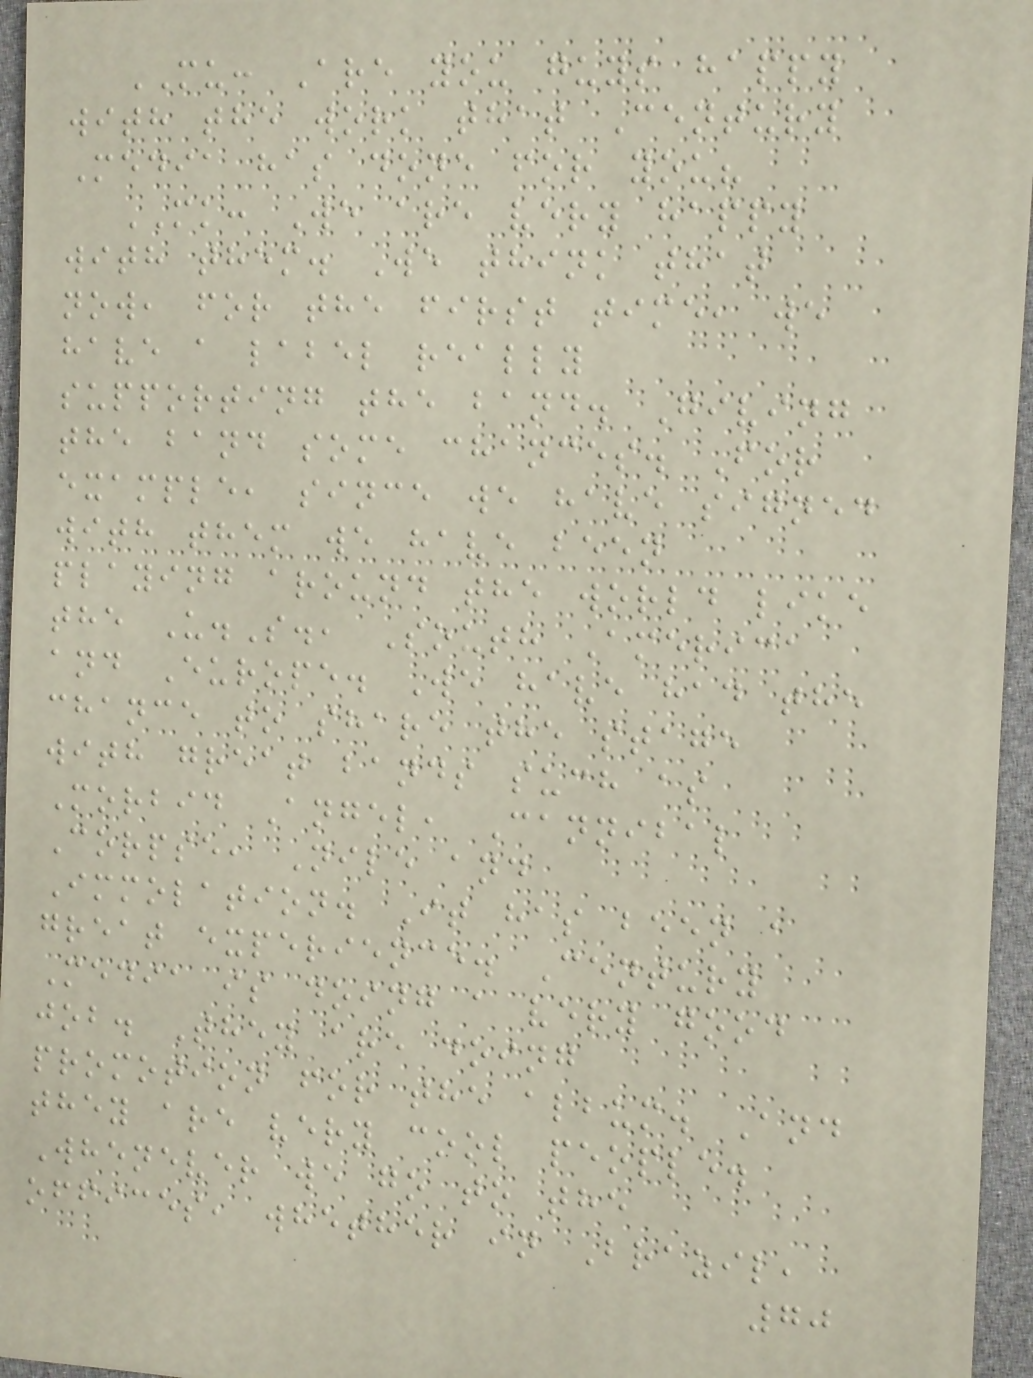MU: Are you guys happy
with the work that Century
Media has done for you?
MK: We are very happy
with them. We think that
now, for the first time, we
have a label really
supporting the band. Giving
the band some chances. For
example, since we have signed
with them we have been
playing around the world like
the U.S., South America
and Europe. We have had the
chance to share the stage
with great bands such as
Morbid Angel, Cannibal
Corpse, Nile and
Immolation. It has been a
great experience. Century
Media is doing a very good
job. They are doing
promotion for the album. And
they are very cool people.
Whenever we go to the
offices, whether in Brazil,
70
